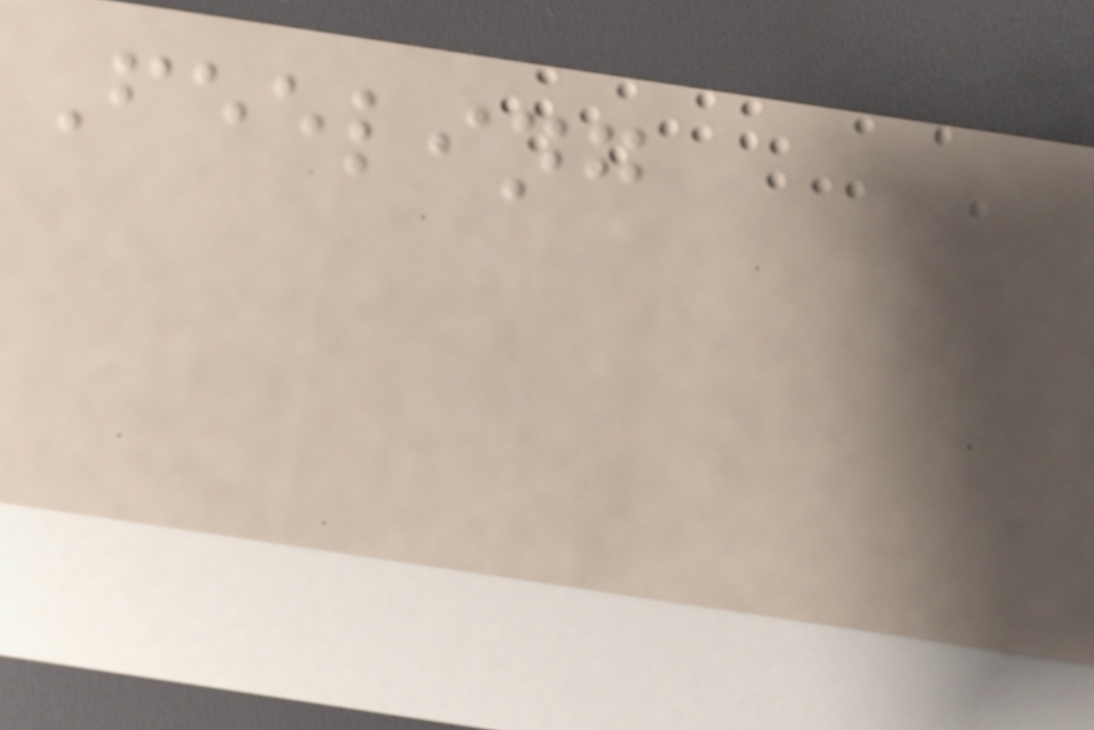Feeling
